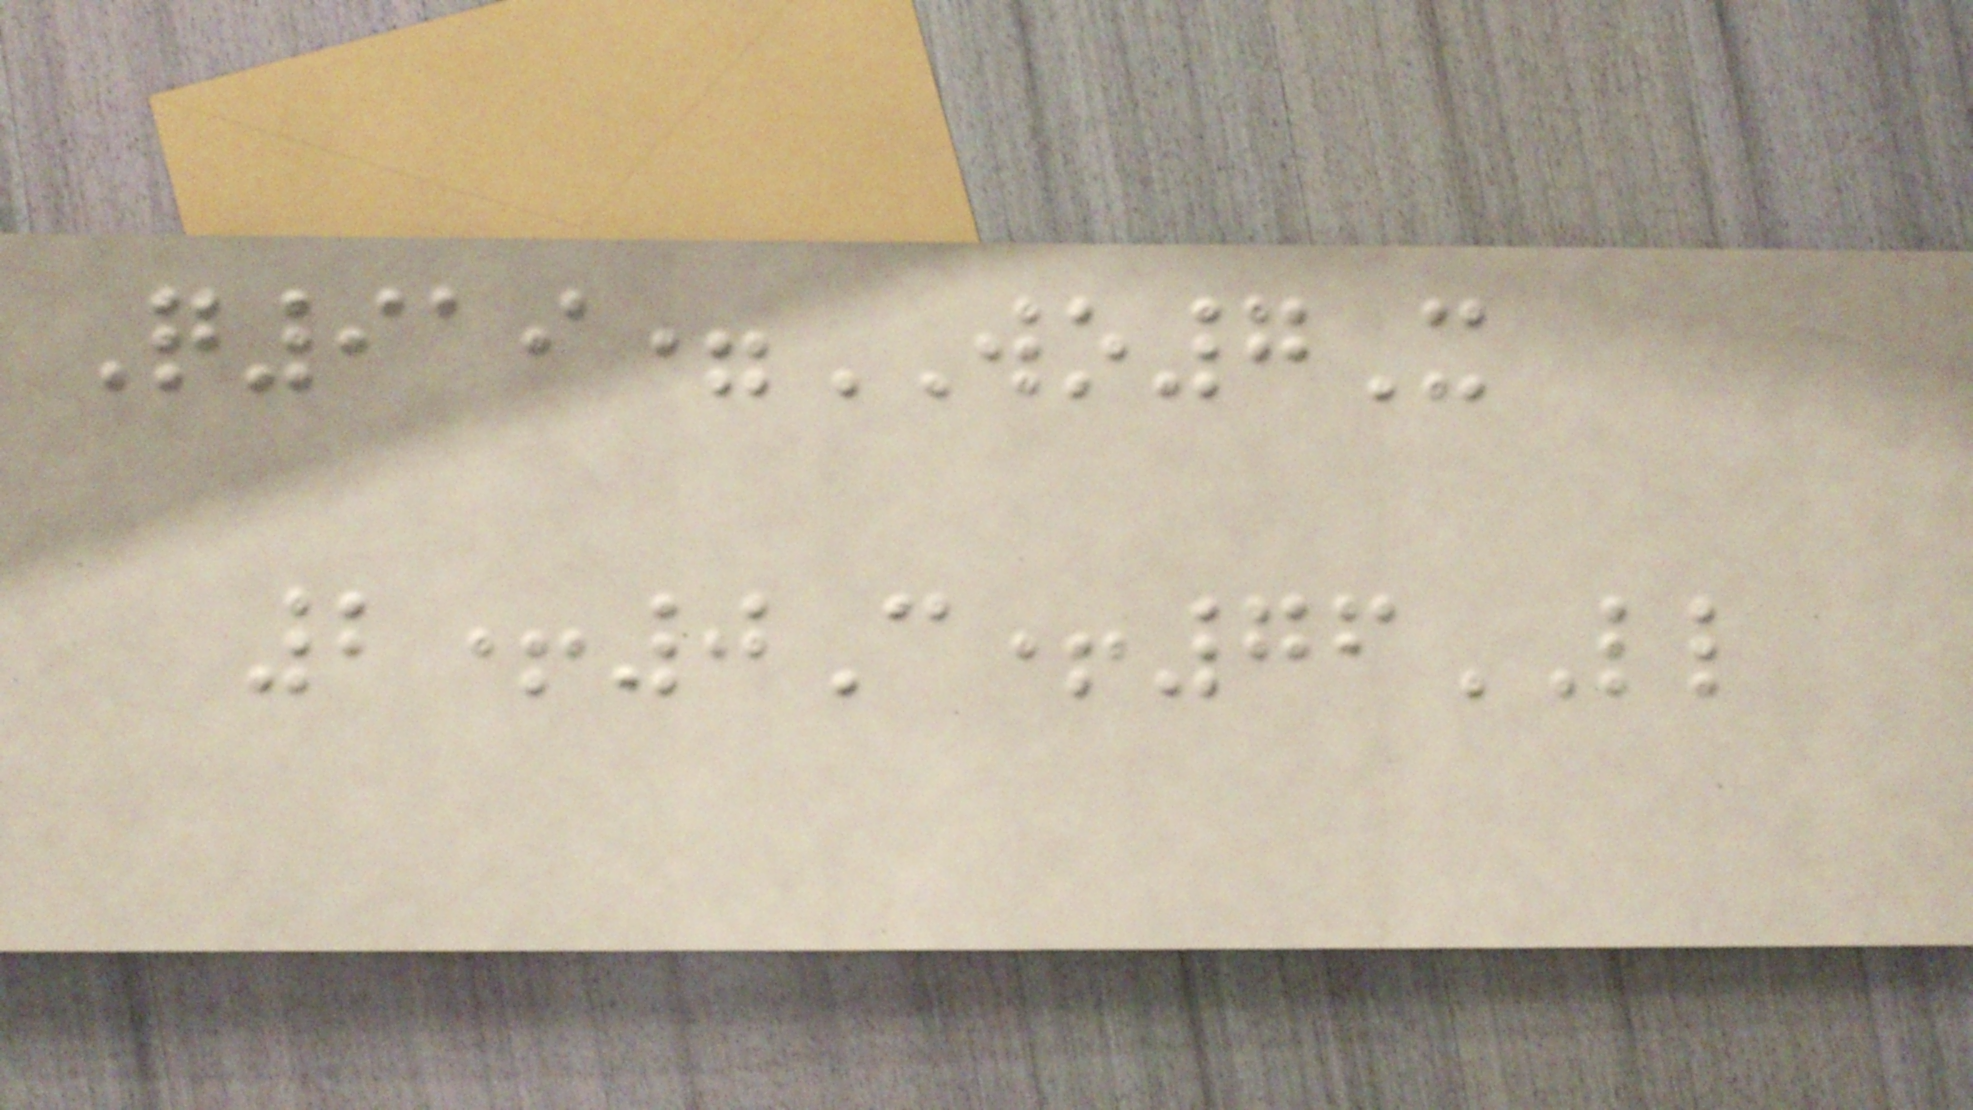Q919=WO7X
2+0C+76LL
